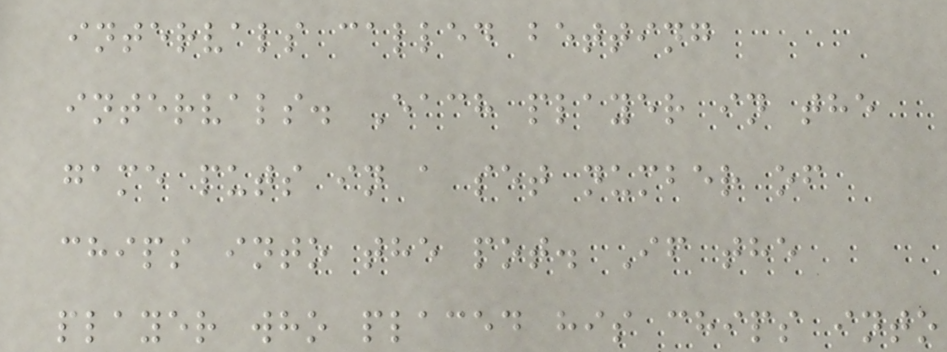intervals called betting
intervals. Each player in the
game puts in a set number of
chips into the pot. If the
player who placed his chips into
